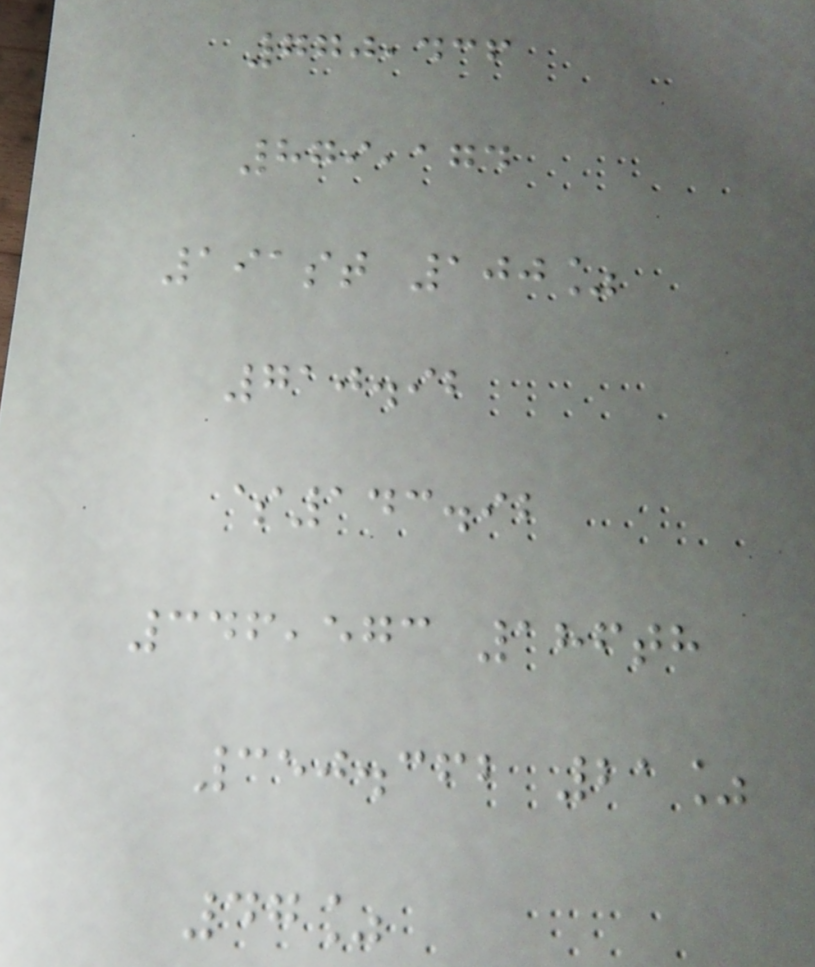770,436
879,174
191st 100%
710.92
$143.92
346,573 186th
350.362 21%
47%
